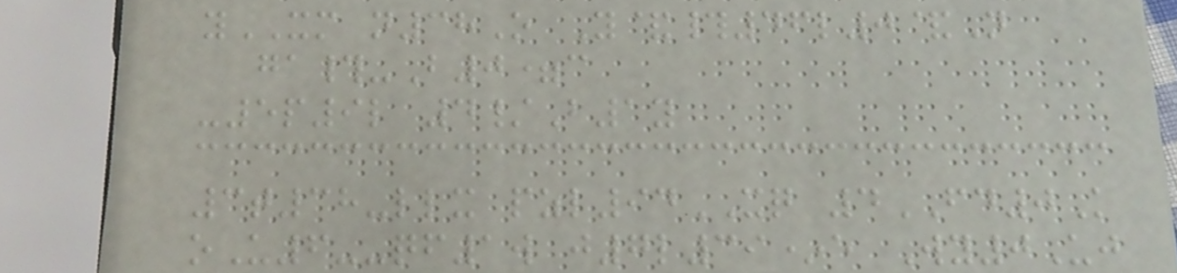yXM n38O Y&#46l0&N
ga#-B0=c
-5p9l 4/B1y
3t38-llx pzl94XQ 4FD0K
oU6--qf1w j7l39*e Wy0Uj
